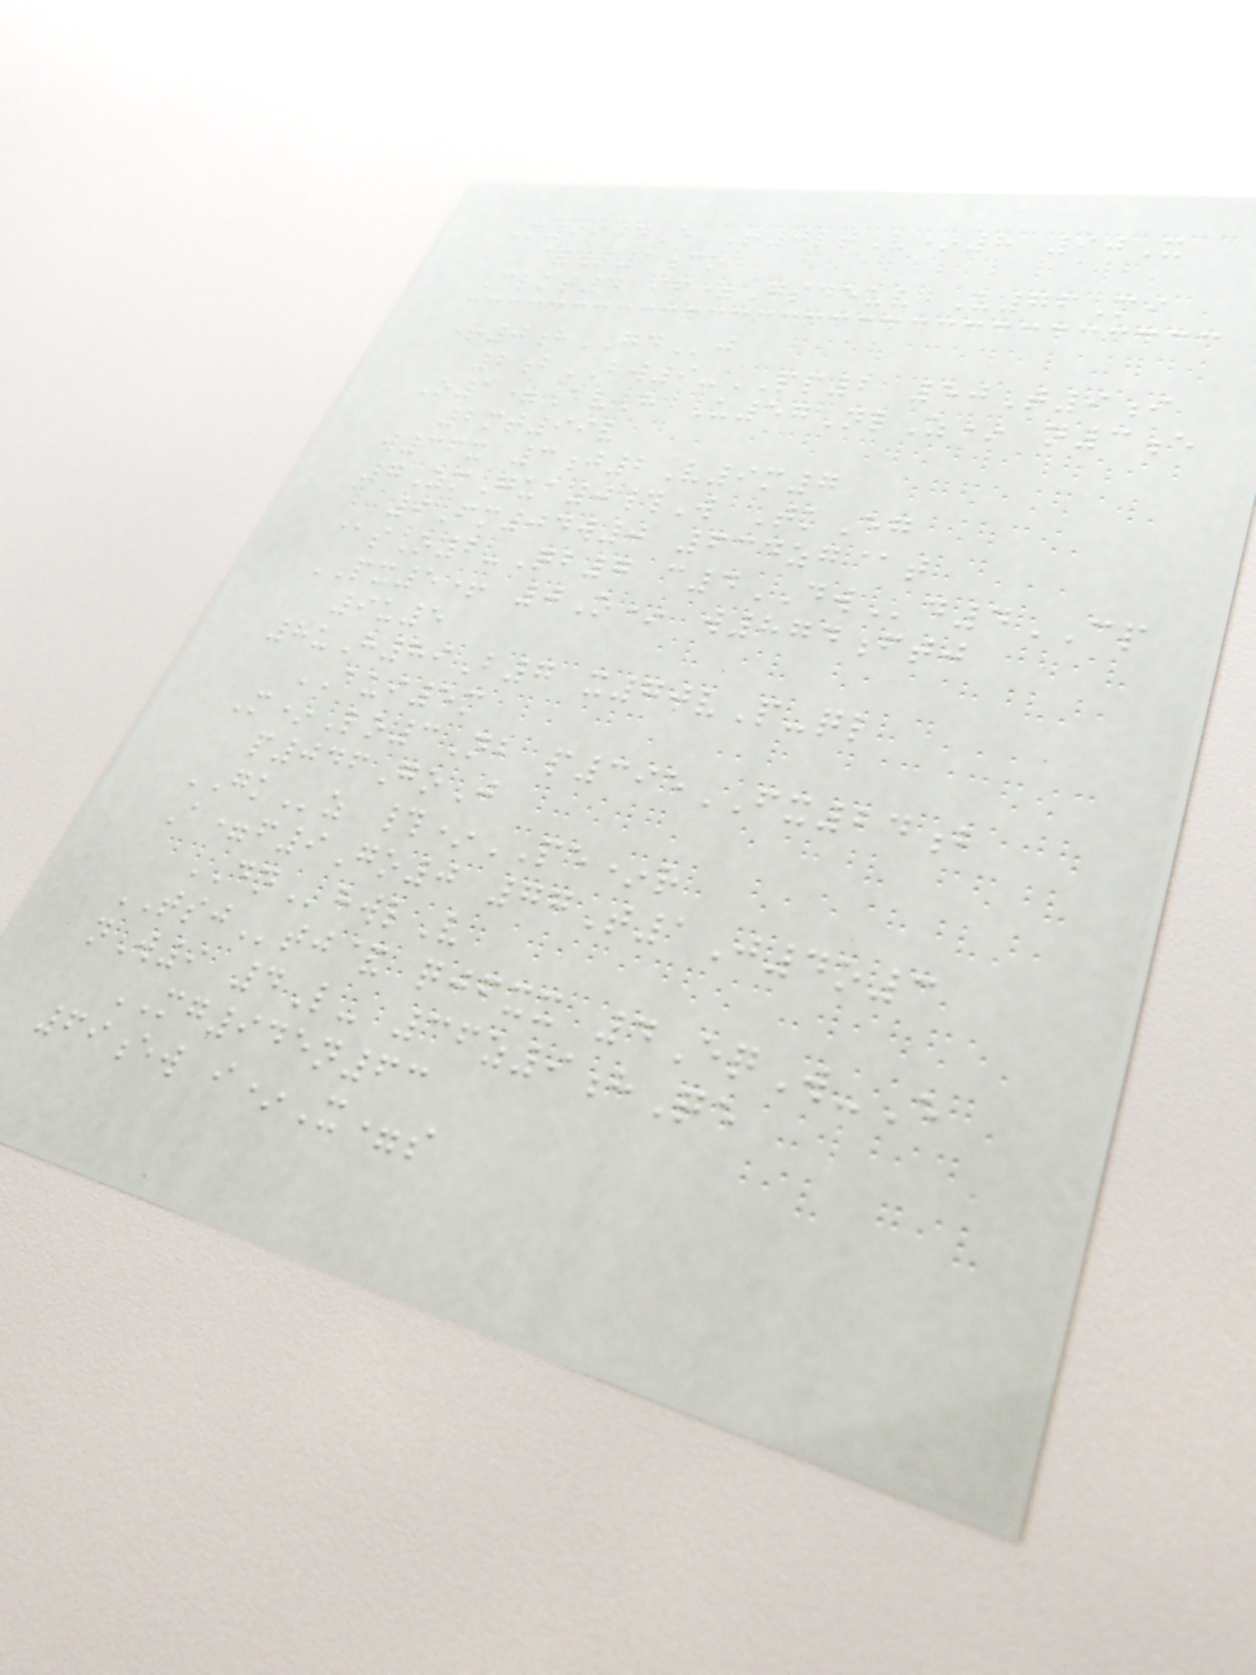M9904E T0ltV*8 90X
&/1co
Clkt4 if=Gsdeuv U76Mi
+0hGDj
2bBW9-PP2 50T9i
O1=AvH U57NlZ* n3e
2mt99v
w36x 3j2V9m7
7ZmGua0#W TkEg
9Fm04w0 634zg@t
@sO2-Qb7 c4DWd4CP
PX5+ 0O* w874ftj
9u5
8uH89B7 x70vP-ql
AUI5m
M*Lo3Nb p395FX24b
p046GoJ
GKz #*PE*r
A=f9Go0 77T1J4o3
DNhwlV
TSJtj& qjfxx 4EqW-E
nW9 4L- 36z9hQe
MG945n63
69ew i*X=s
